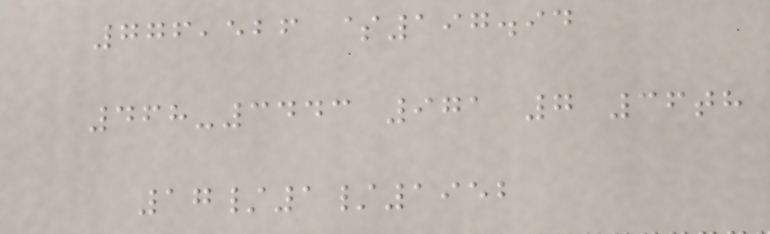776,526 $197.94
468-3443 971 7 36th
17/1/1952
